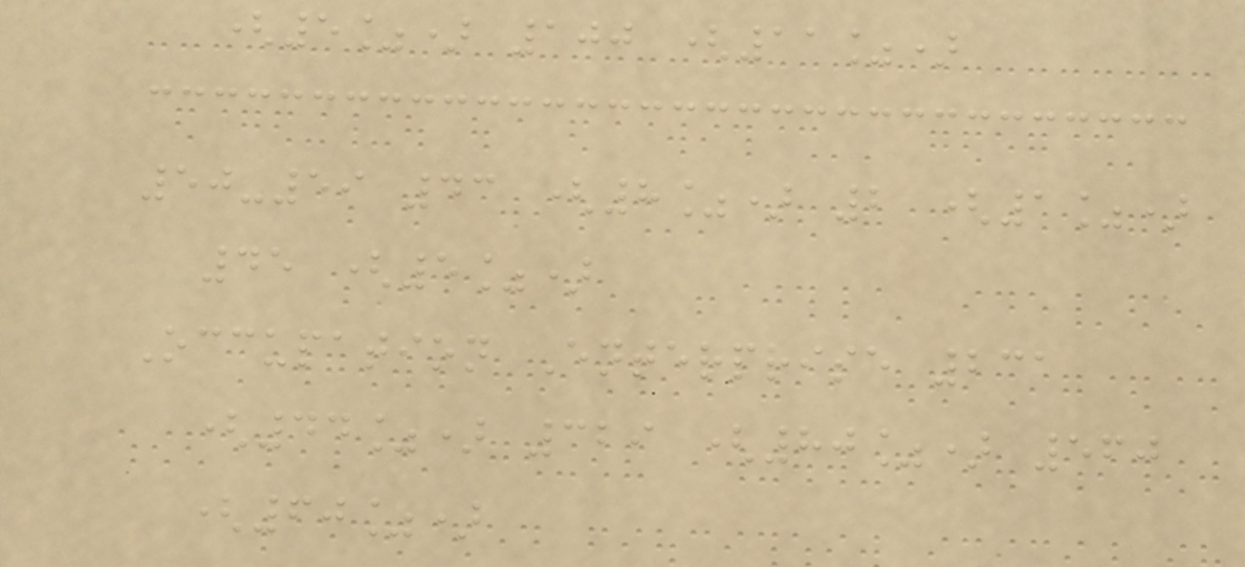(5%) 100 (11%)
50-59 43 (8%) 2 (1%)
45 (5%)
Occupation Enterprise 231
(44%) 329 (80%) 560
(60%)
